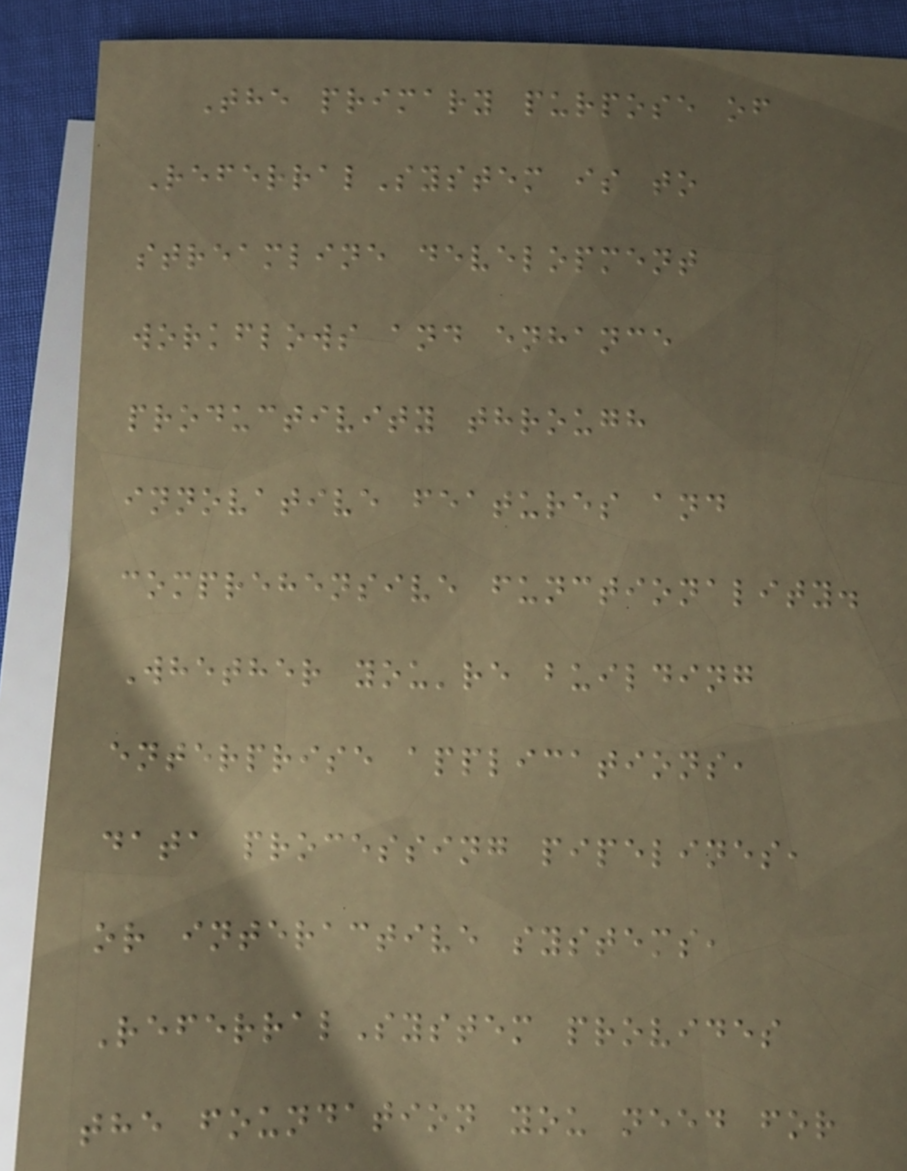The primary purpose of
ReferralSystem is to
streamline development
workflows and enhance
productivity through
innovative features and
comprehensive functionality.
Whether you're building
enterprise applications,
data processing pipelines,
or interactive systems,
ReferralSystem provides
the foundation you need for
